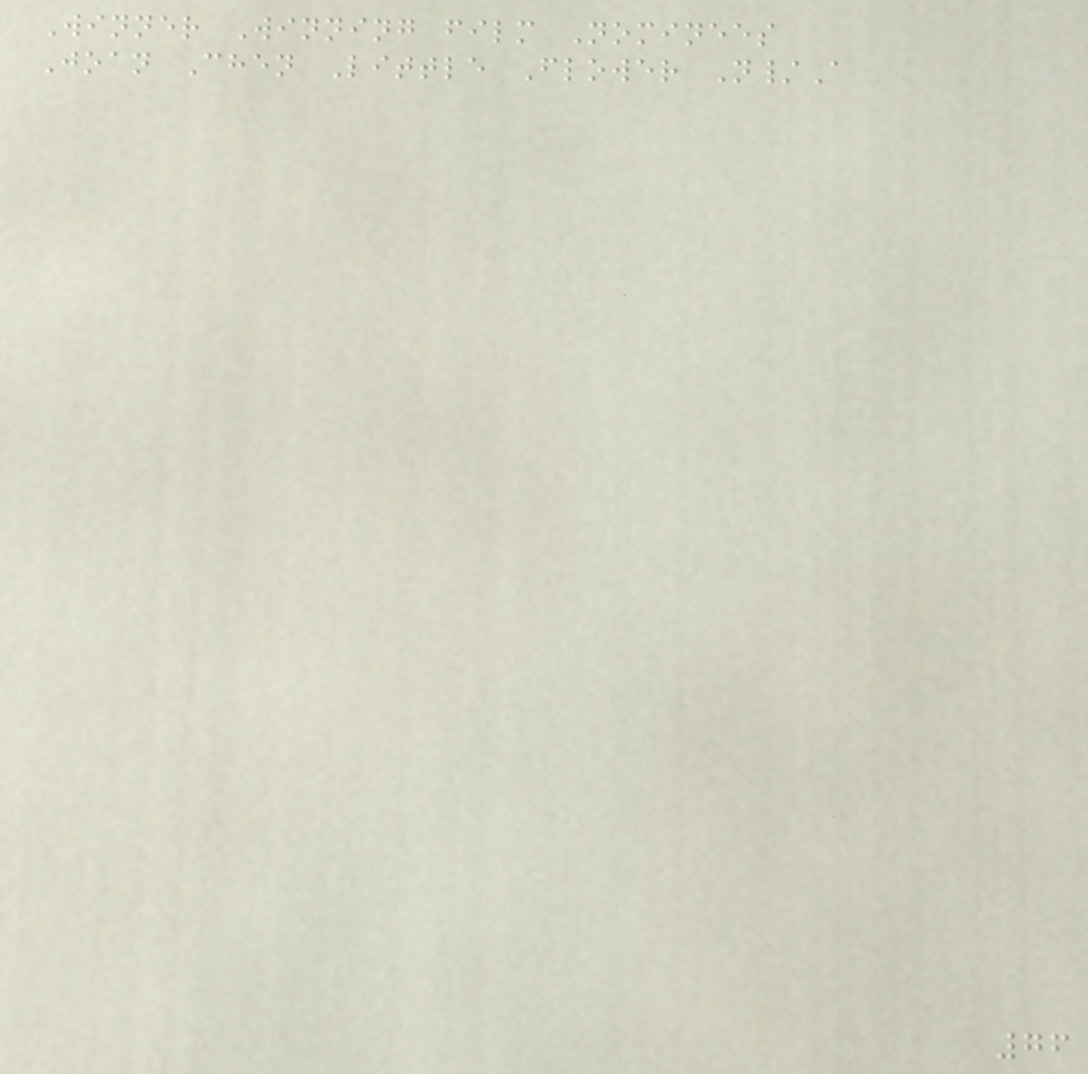Winner Winning film Nominees
Joan Chen Little Flower N/A
76
